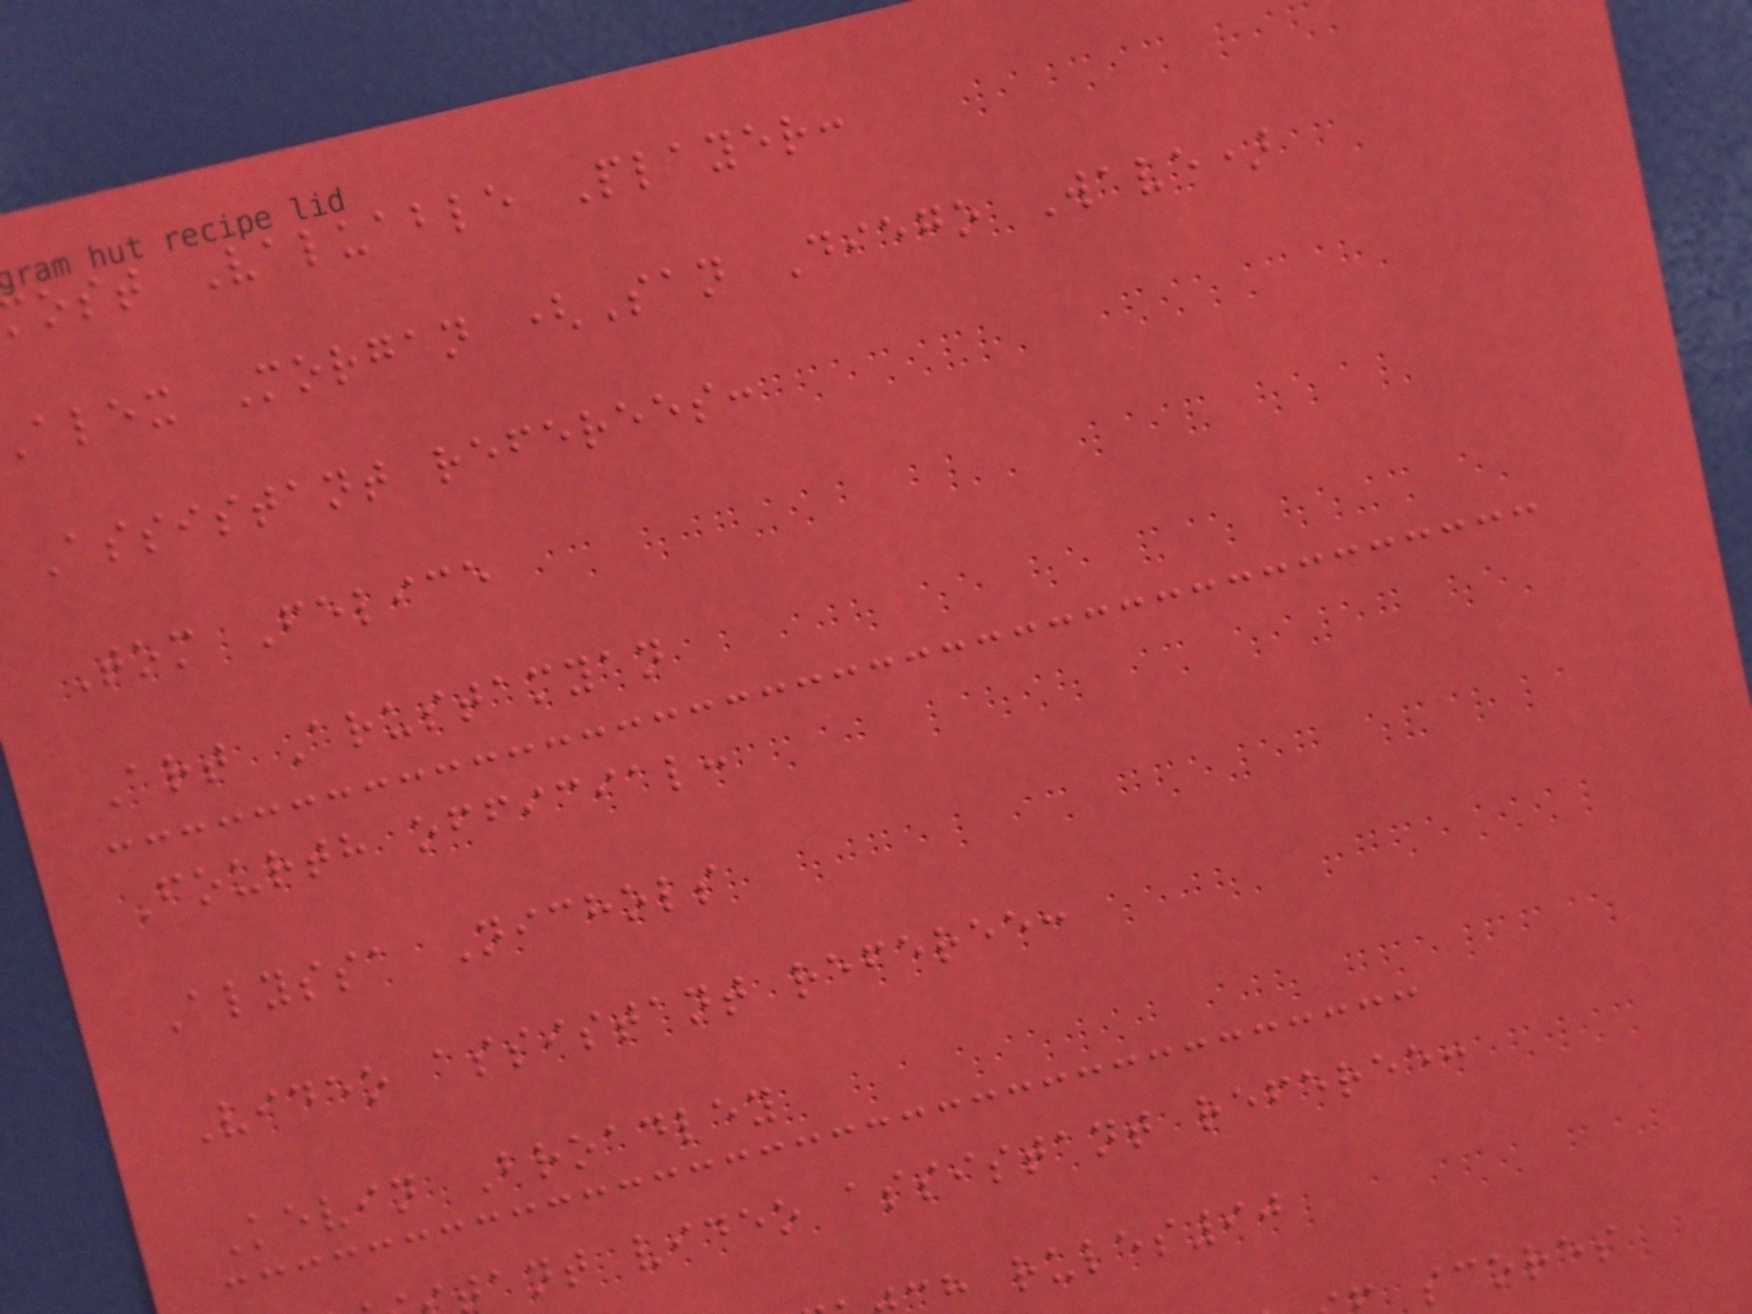ost Valuable Player:
alex Morgan (San Diego Wave)
Assistant referees:
Tom Felice
Art Arustamyan
Fourth official:
Alyssa Nichols
Video assistant referee:
Kevin Broadley
ant video assistant referee:
h rules90
